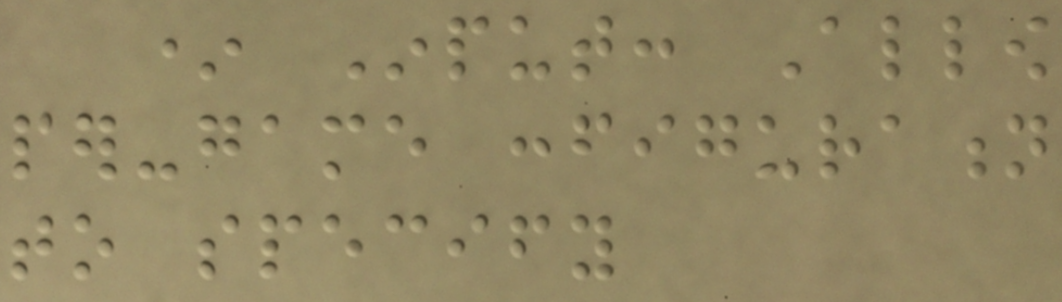* Input: Allow
per-game configuration
to specify
